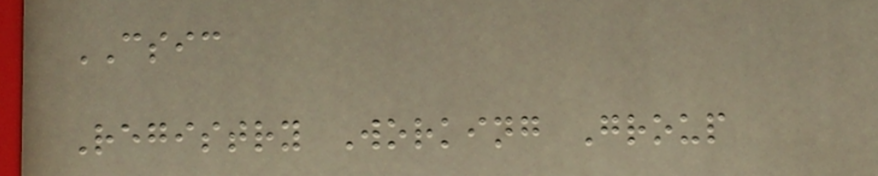CSIC
Registry Working Group
